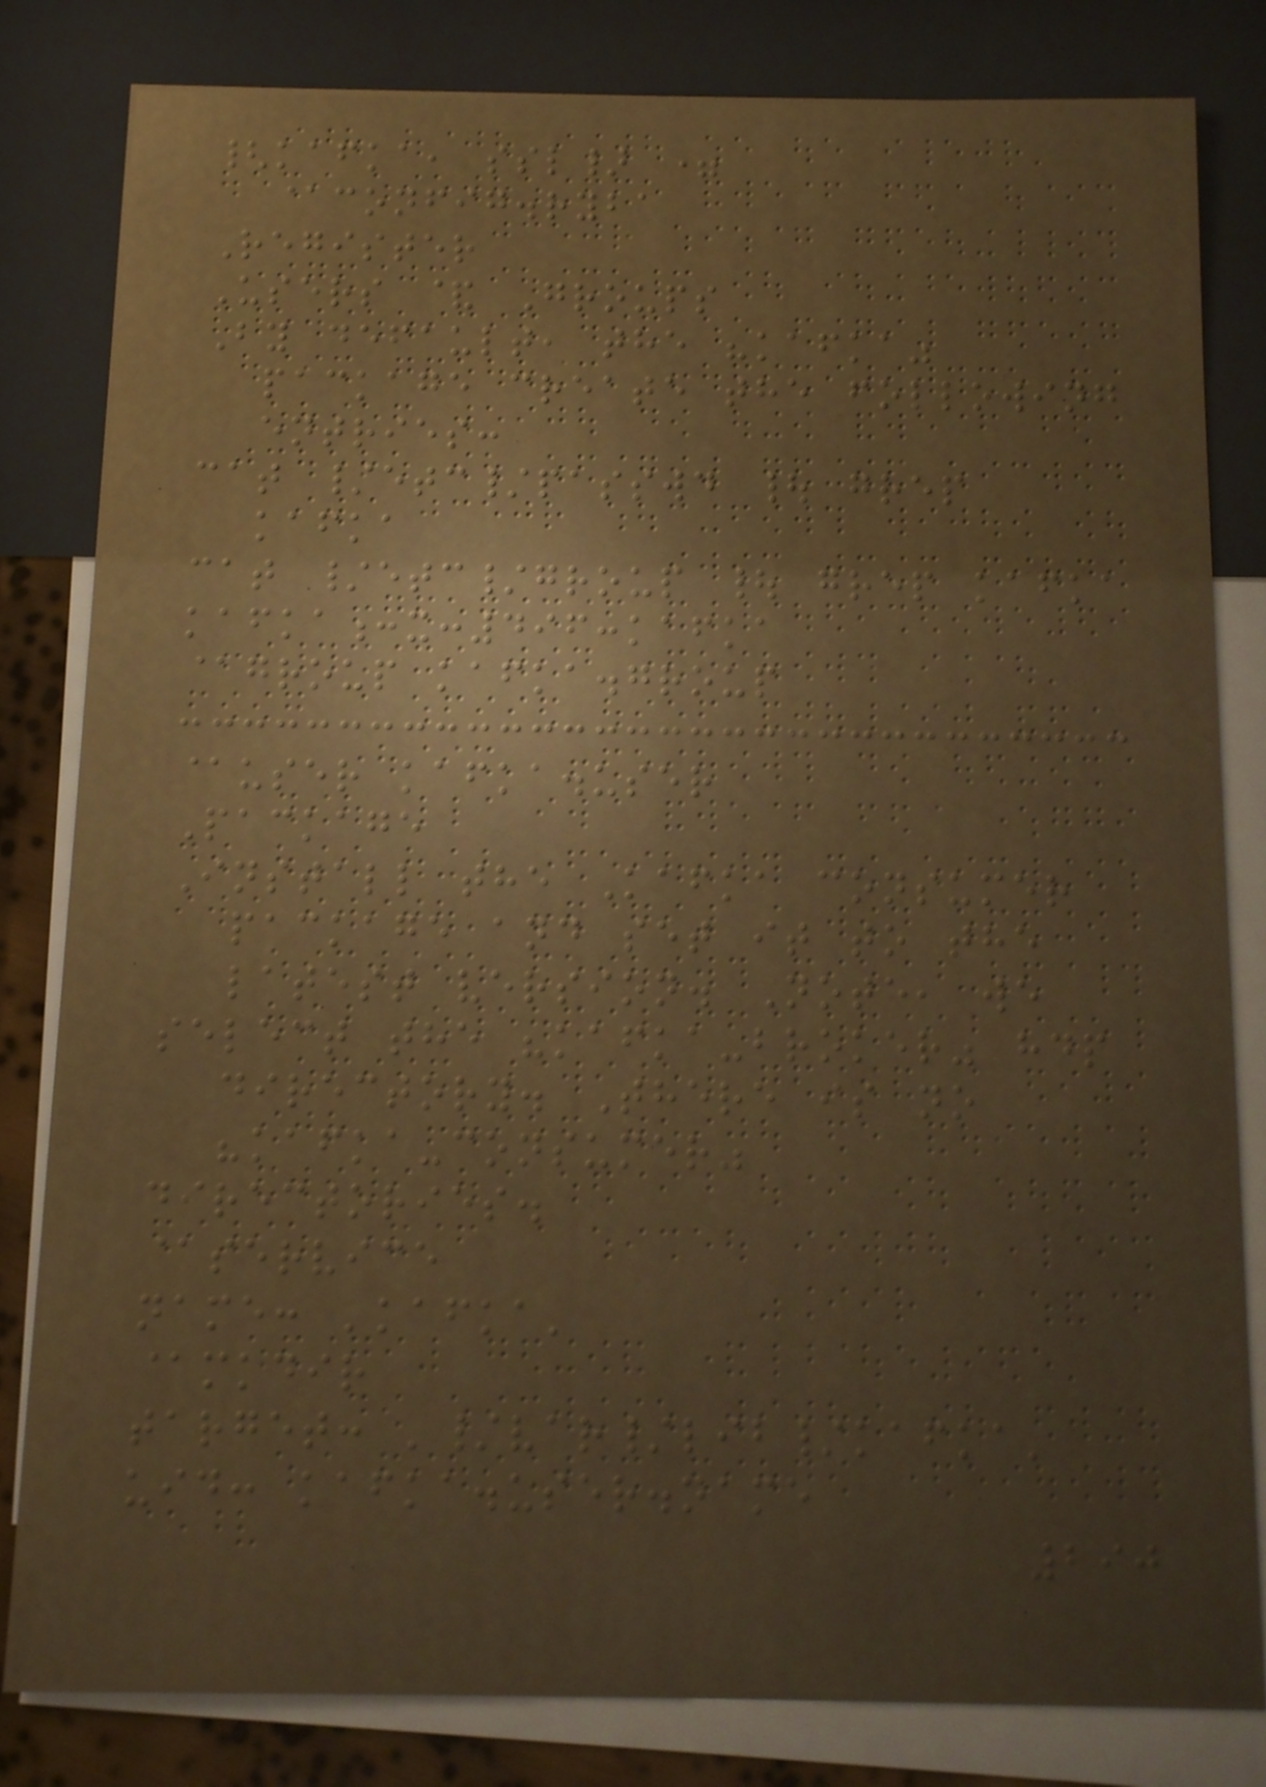{kafka, ssl} =
@config.ryba
Register
Users & Groups
By default, the "kafka"
package create the following
entries:
cat /etc/passwd | grep
kafka
cat /etc/group | grep kafka
kafka:x:496:kafka
@group kafka.group
@user kafka.user
Package
Install the Kafka consumer
package and set it to the
latest version. Note, we
select the "kafka-broker" hdp
directory. There is no
"kafka-consumer"
directories.
@service
name: 'kafka'
@mkdir
target: '/var/lib/kafka'
uid: kafka.user.name
290
